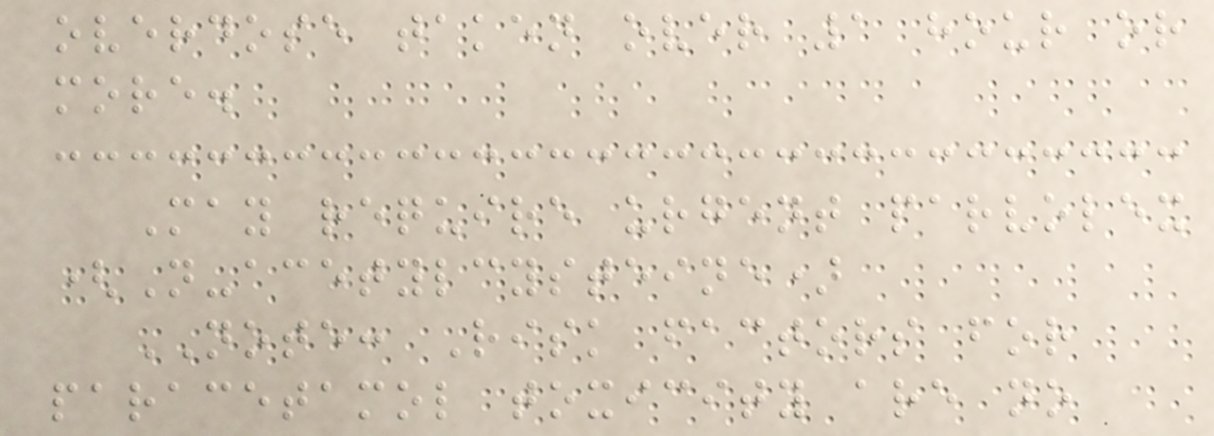overdose taken over 1 hour or
more.
May require urgent parvolex
(N-acetylcysteine)
NOTE: Risk factors for
paracetamol toxicity are no
